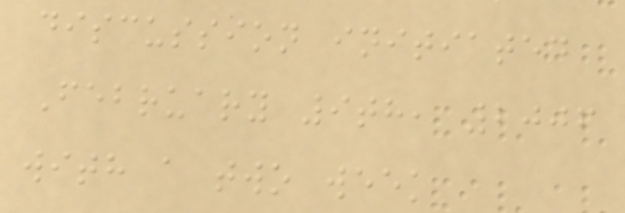discussion initiated
February 9th, 2006
with a two week
